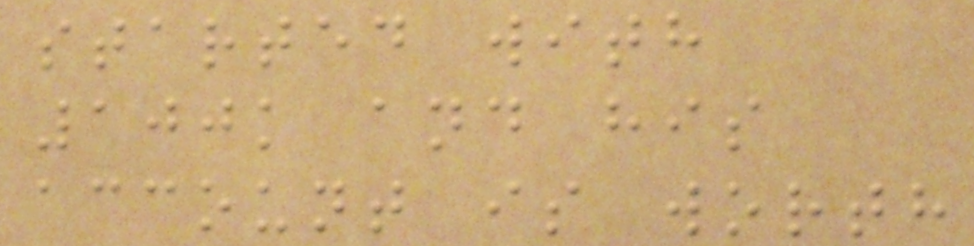started with
100k and his
account is worth
